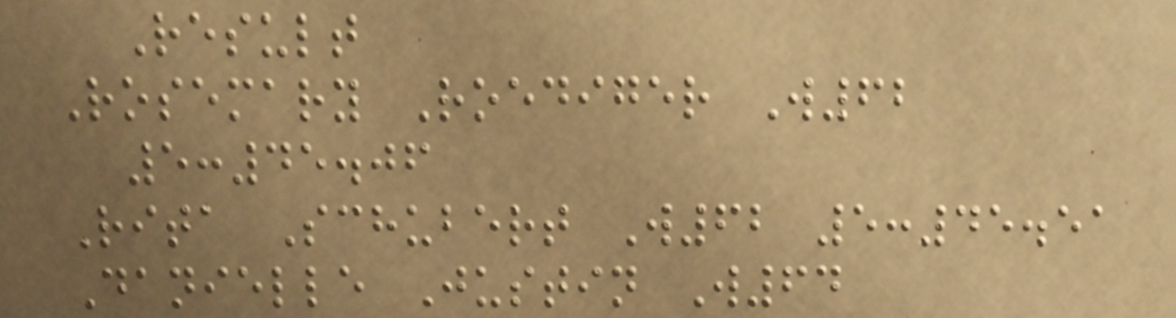Result
Rosemary Roediger W62
5:45.06
Rita Schubert W62 5:45.51
Danielle Justin W64
